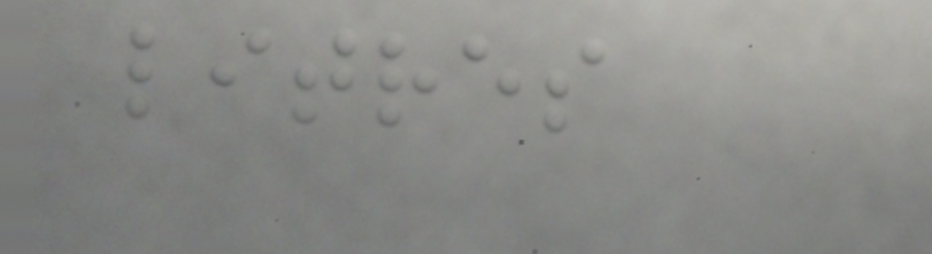litres
